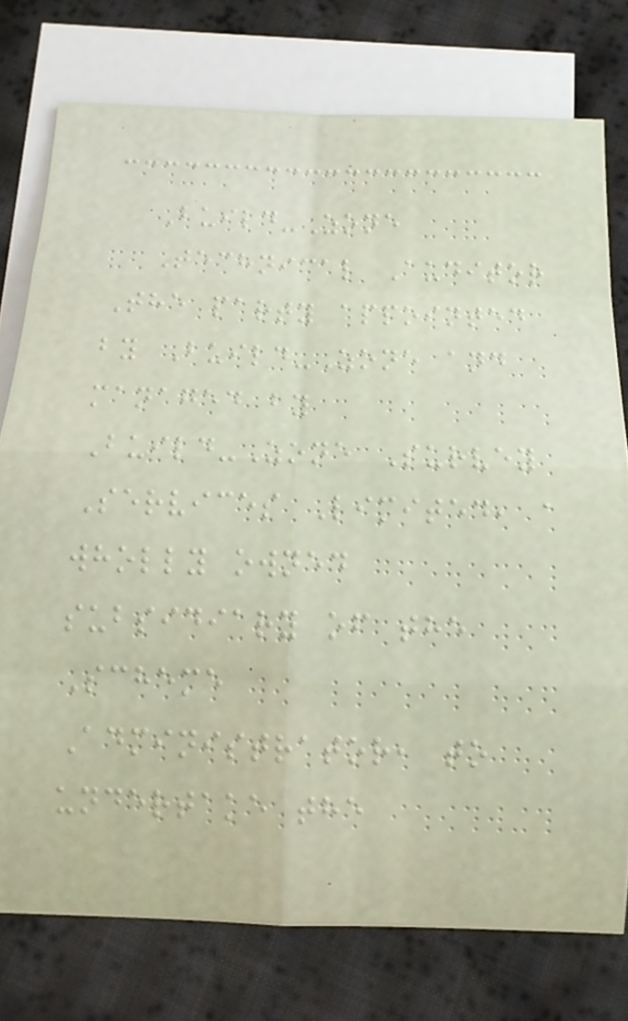Build-Zone
Technical Auditor
The party appointed
by Build-Zone and
managed by
Build-Zone Survey
Services Limited, a
wholly owned
subsidiary of the
Scheme
Administrator, to
undertake the
